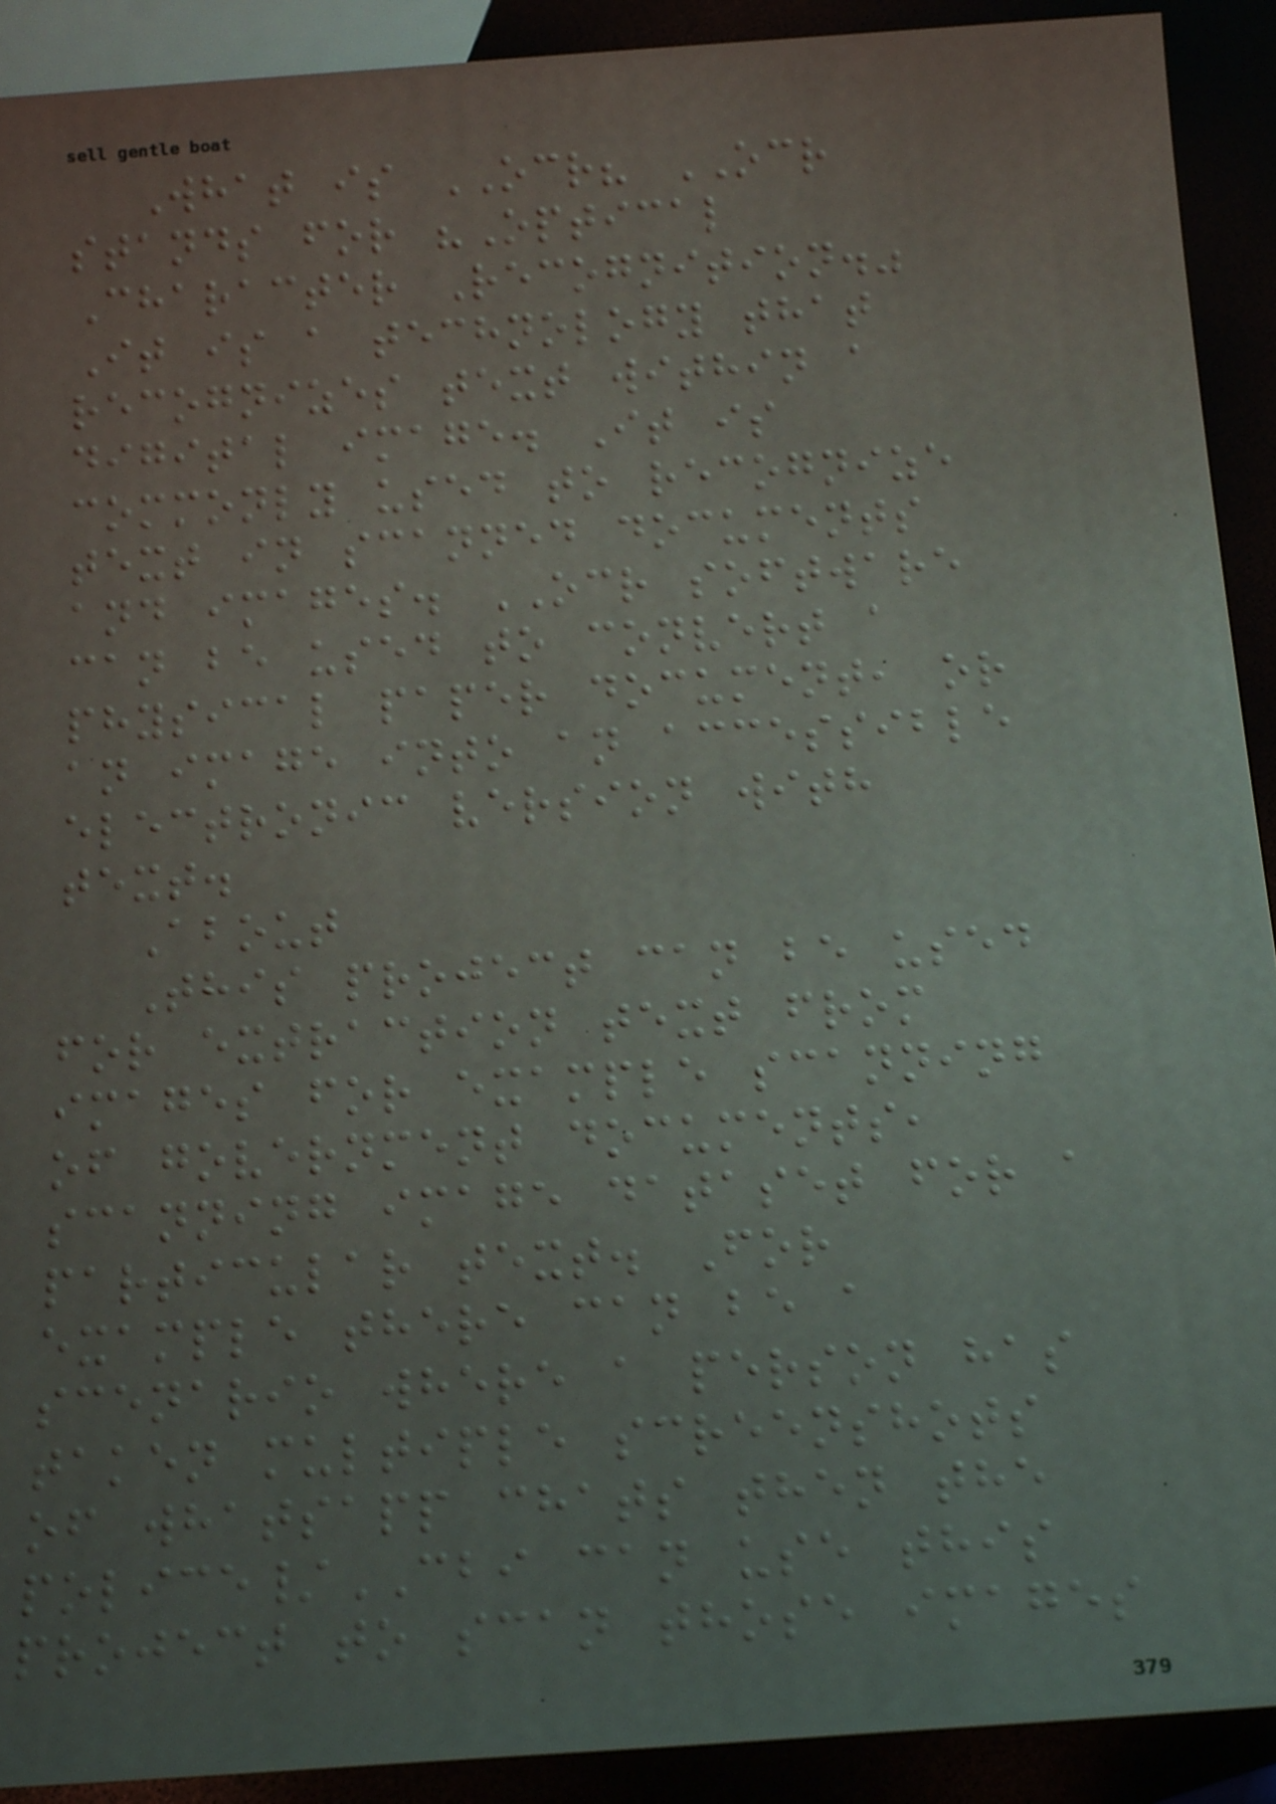What is OCR? OCR
stands for "Optical
Character Recognition."
It is a technology that
recognizes text within a
digital image. It is
commonly used to recognize
text in scanned documents
and images. OCR software
can be used to convert a
physical paper document, or
an image into an accessible
electronic version with
text.
About
This project can be used
for extraction text from
images for example scanning
of government documents,
scanning image dataset for a
particular text. For
example there can be a
scenario where a person has
taken multiple screenshots
of whatsapp chats then the
police/CBI can use this
project to scan those images
